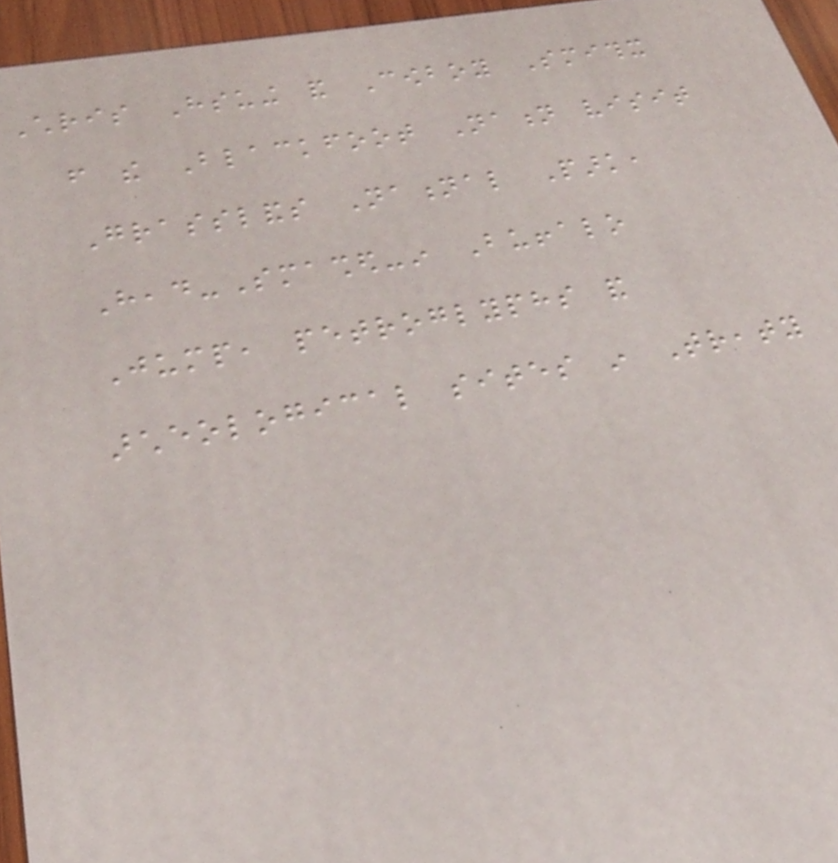Chris Hsuing and Cowboy Smithx
from the Blackfoot Nation visit
Grasslands National Park,
Head-Smashed-in Buffalo
Jump, petroglyphs and
archeological sites in Treaty
